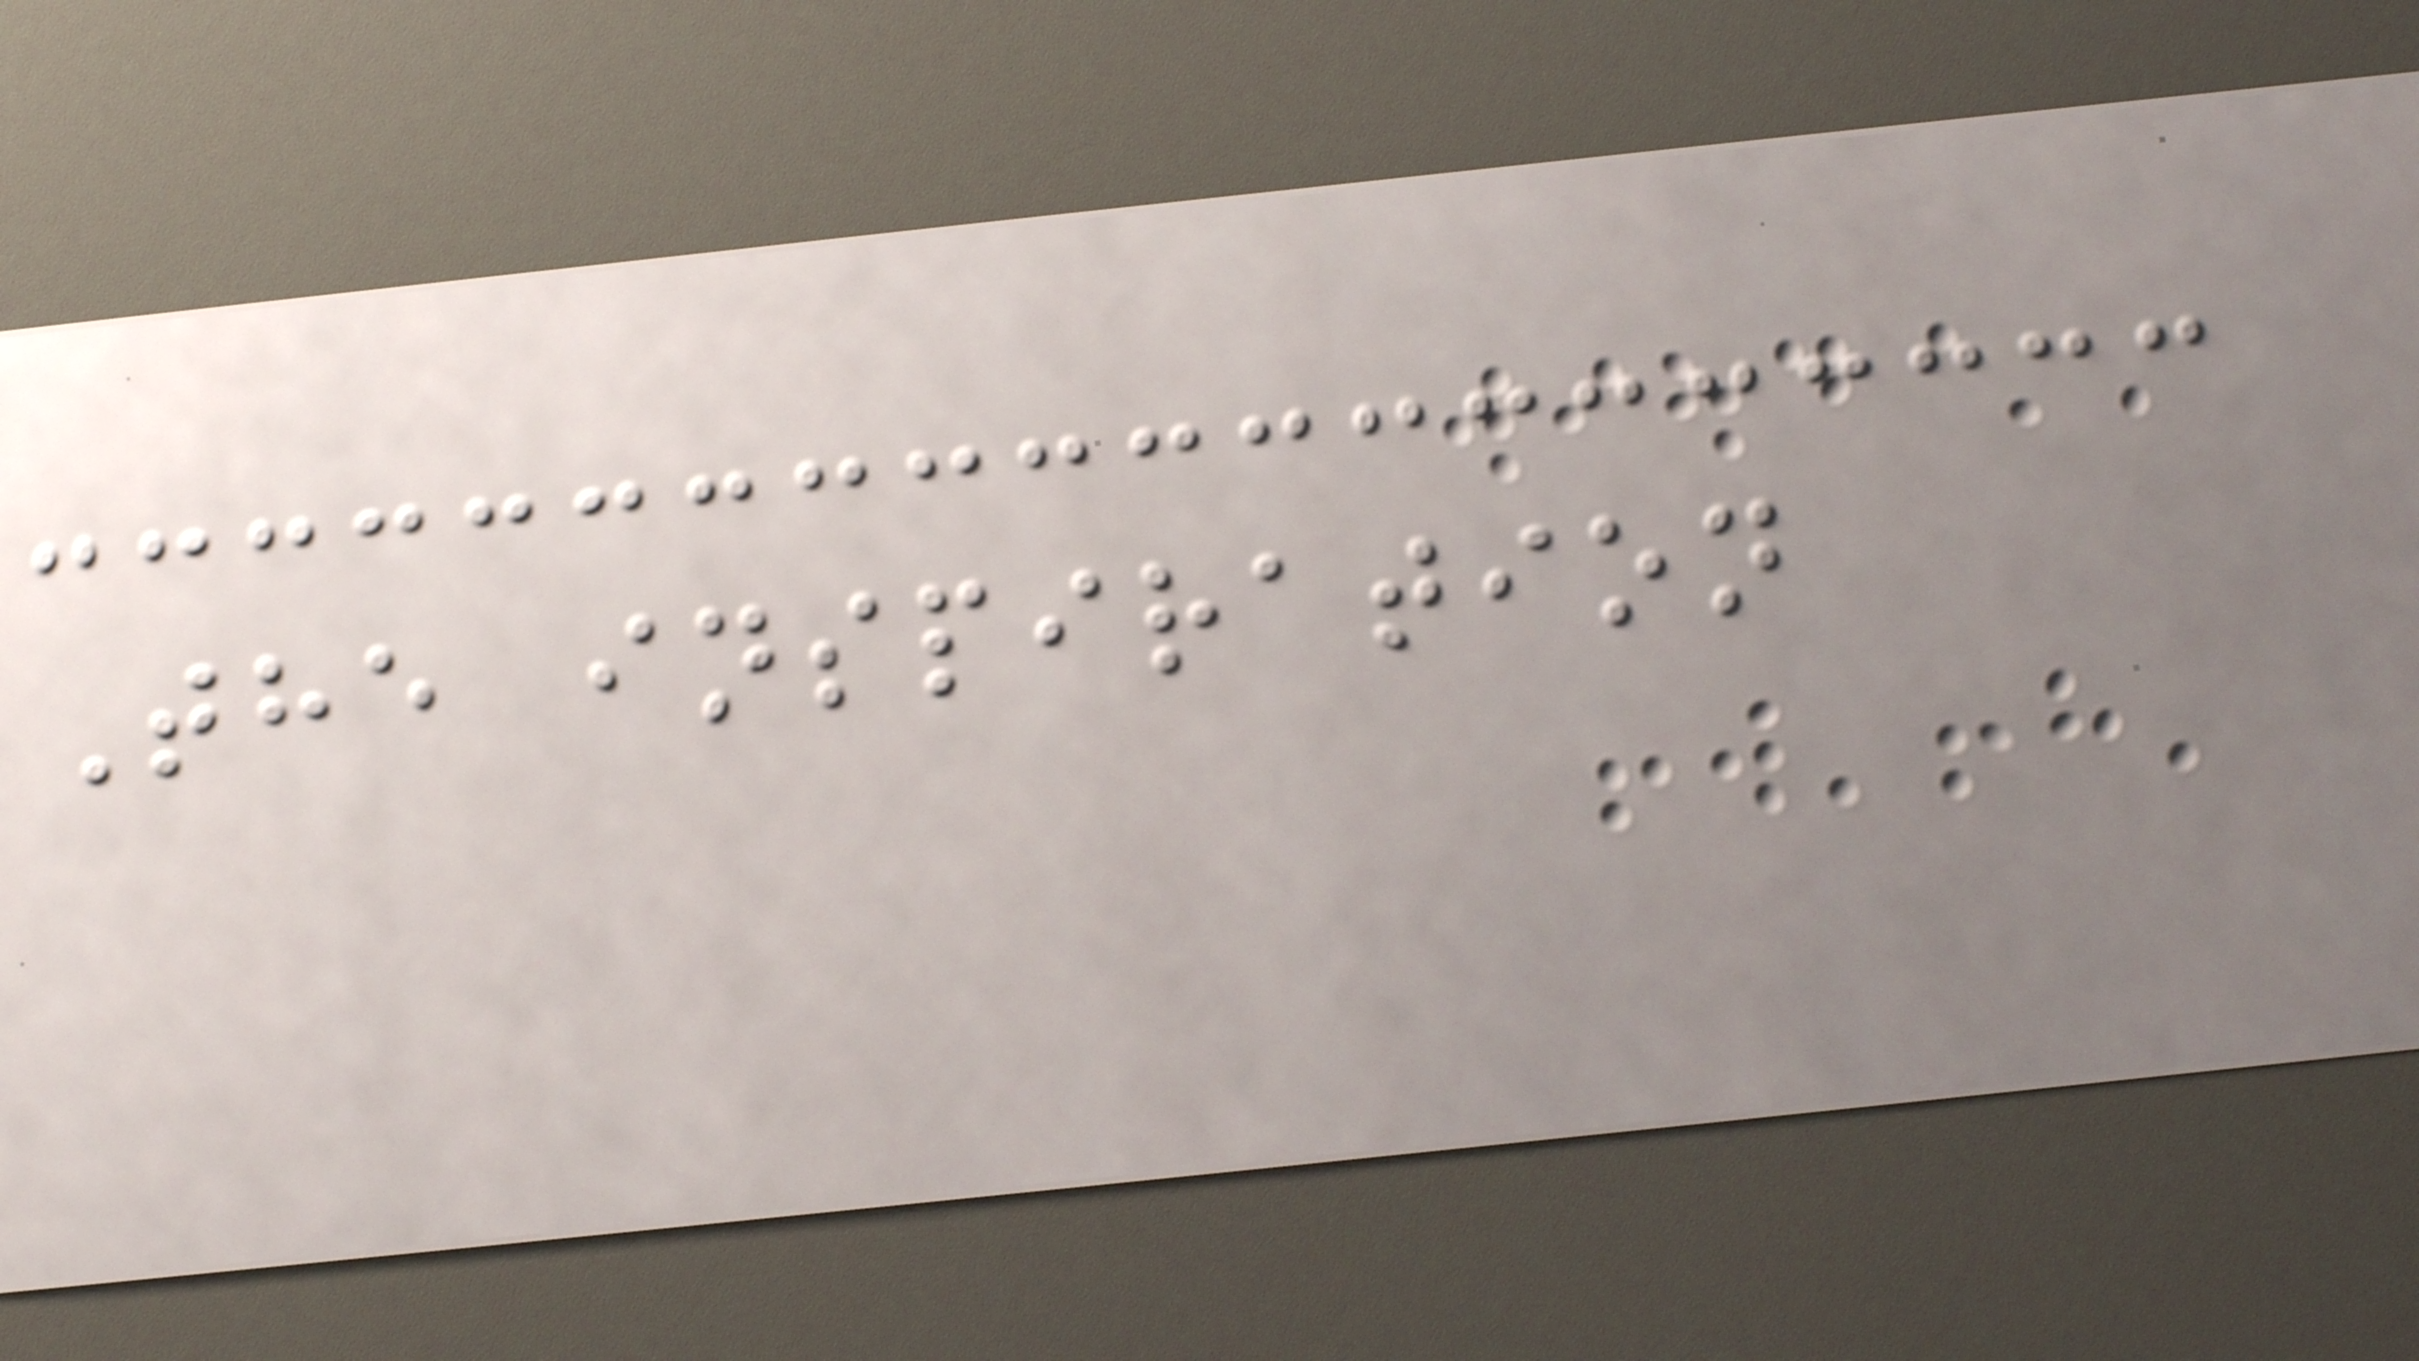The inspiration
